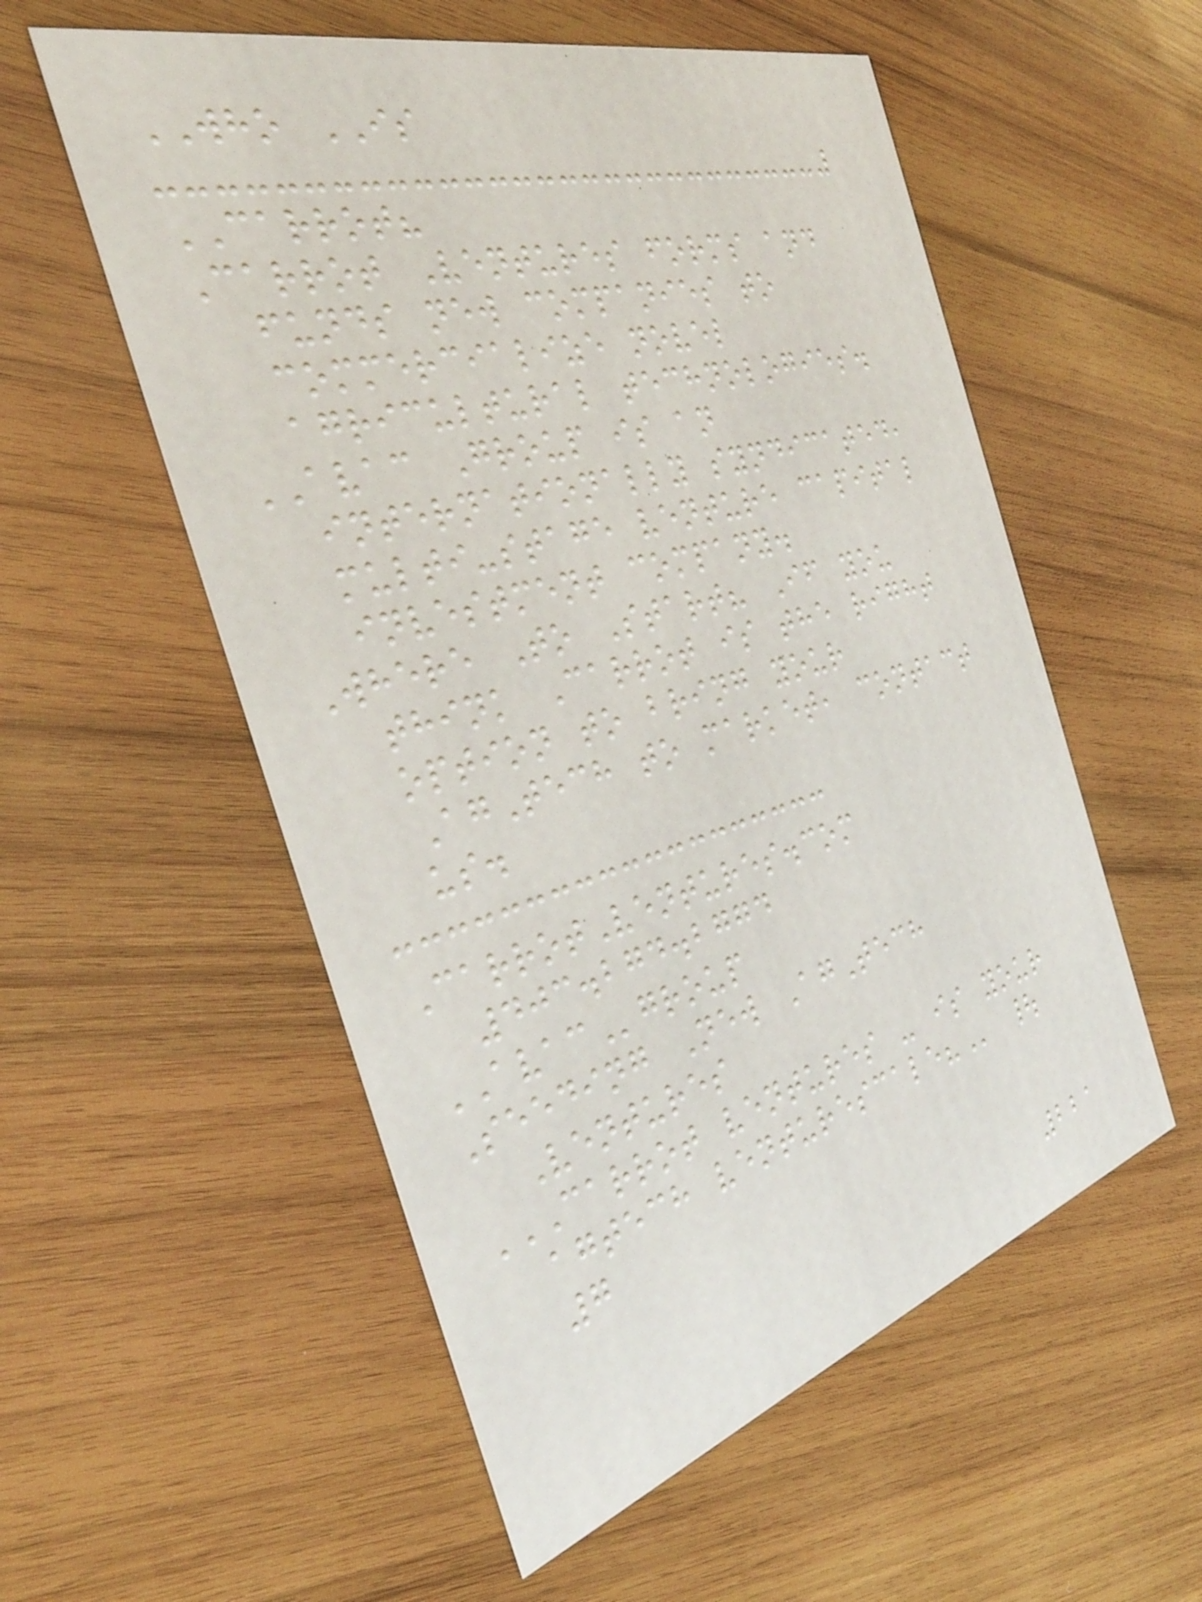WHO IS
CARROT?
Carrot Ventures forms and
funds new companies to
commercialize novel
agricultural technologies.
AVAC Group is an
internationally syndicated,
multi-stage venture capital
investment company.
Where To Start? If you
think Carrot is the right
option to bring your
AgTech to market, contact
us.
CarrotVentures.com
403.274.2774
AVACgroup
Seeding New AgTech
Ventures
CARROT VENTURES - IS YOUR
AGTECH VENTURESCALE? |
7
221
